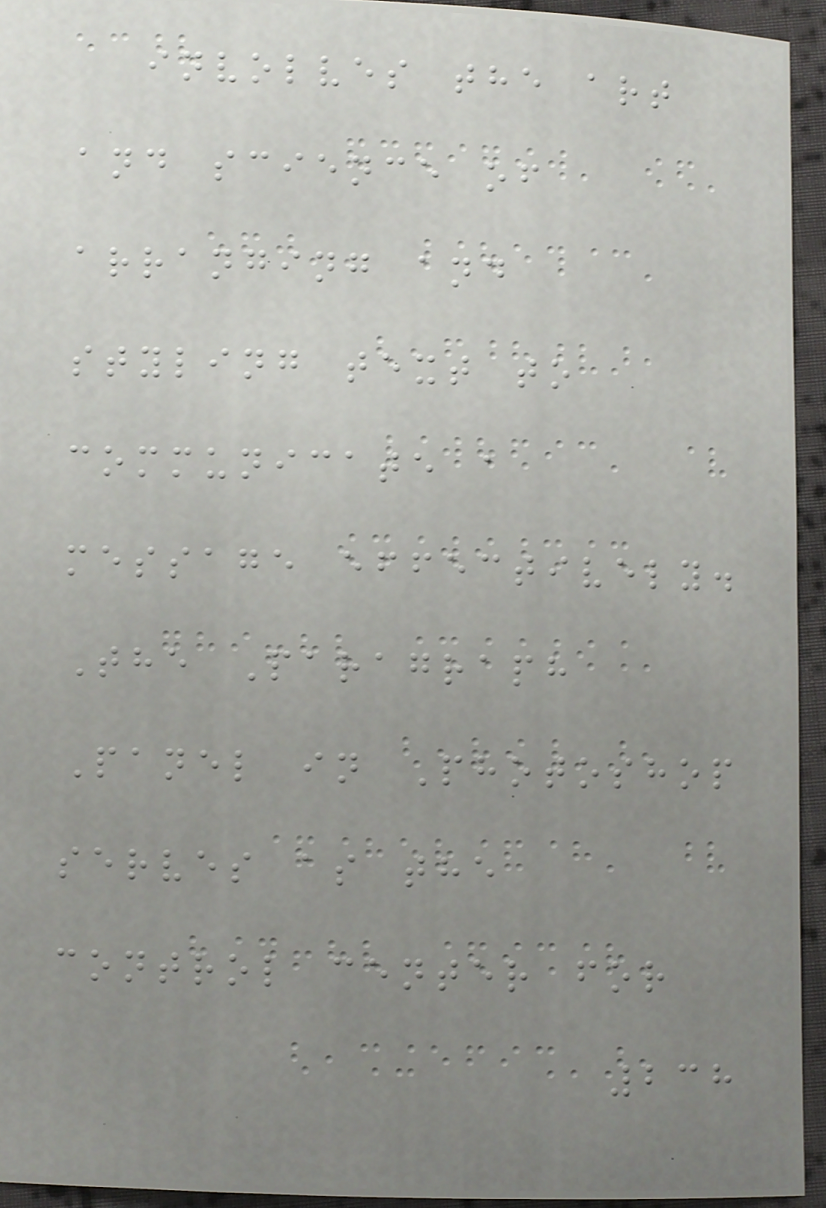involves the art
and science of
arranging and
styling text to
communicate a
message effectively.
The Paragraph
Panel in Photoshop
serves as the
control center for
238
